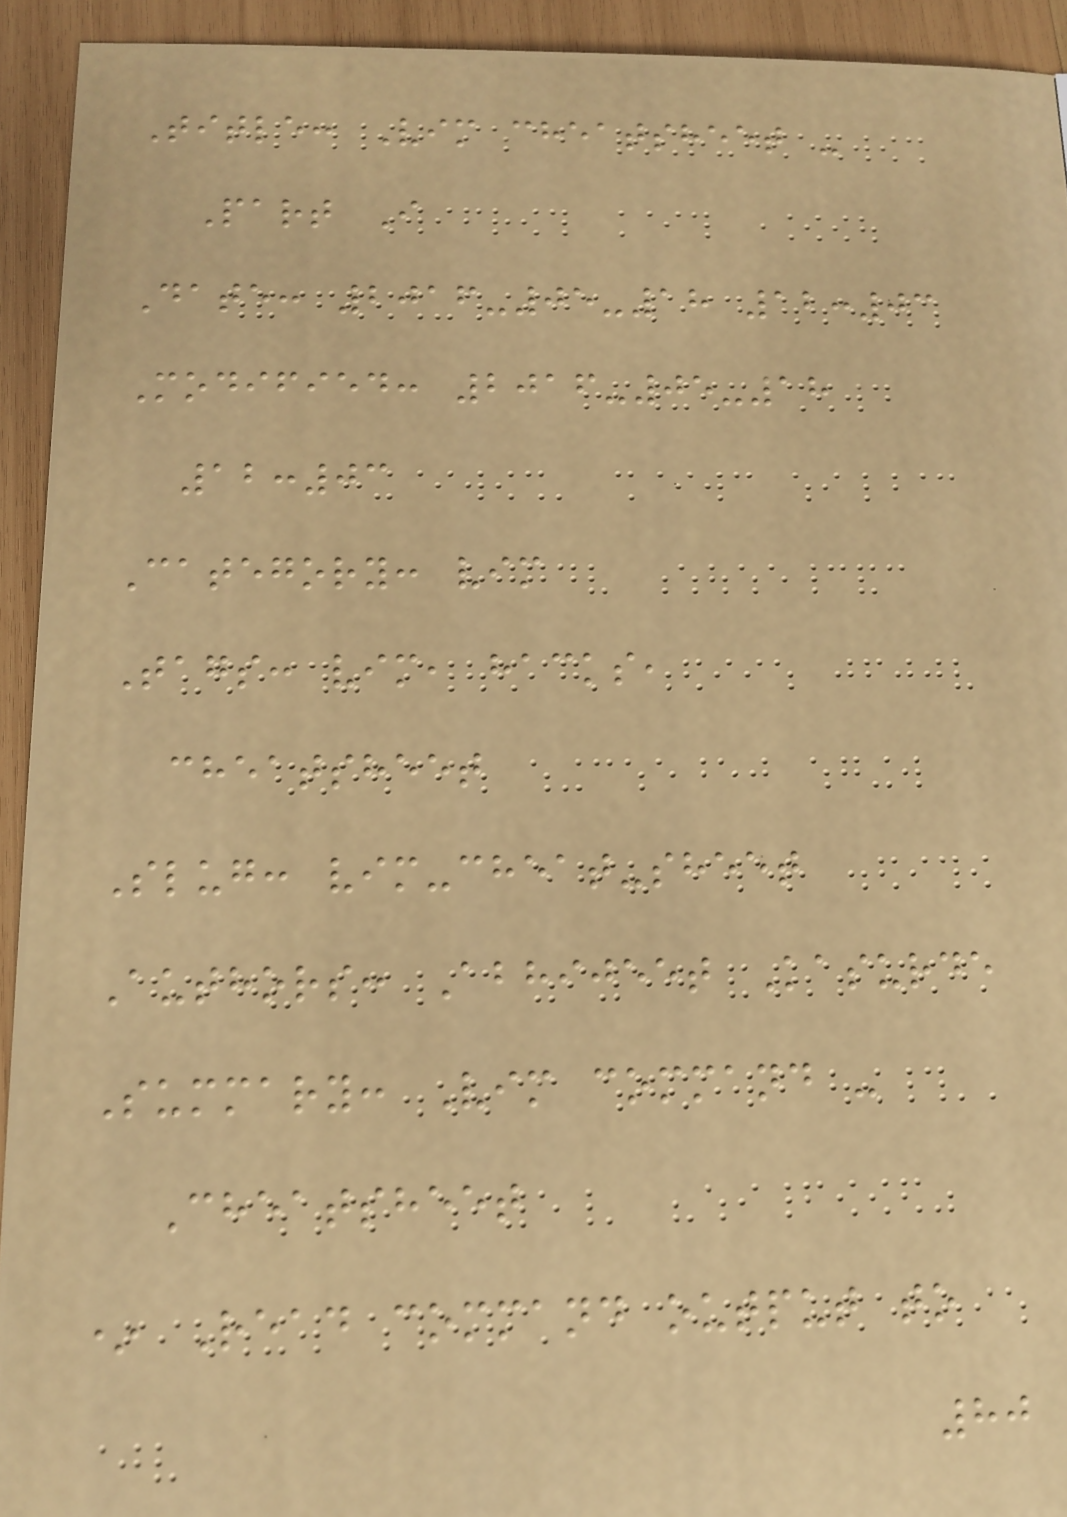Title: Vim cheatsheet -
Part I
Date: 2016-05-18 12:03
Modified: 2016-05-18
12:03
Category: vim
Tags: vim, hacks,
cheatsheet
Slug: vim-cheat-sheet
Authors: Abhijeet Kasurde
Summary: Vim command -
Cheatsheet
* Read command output to
80
